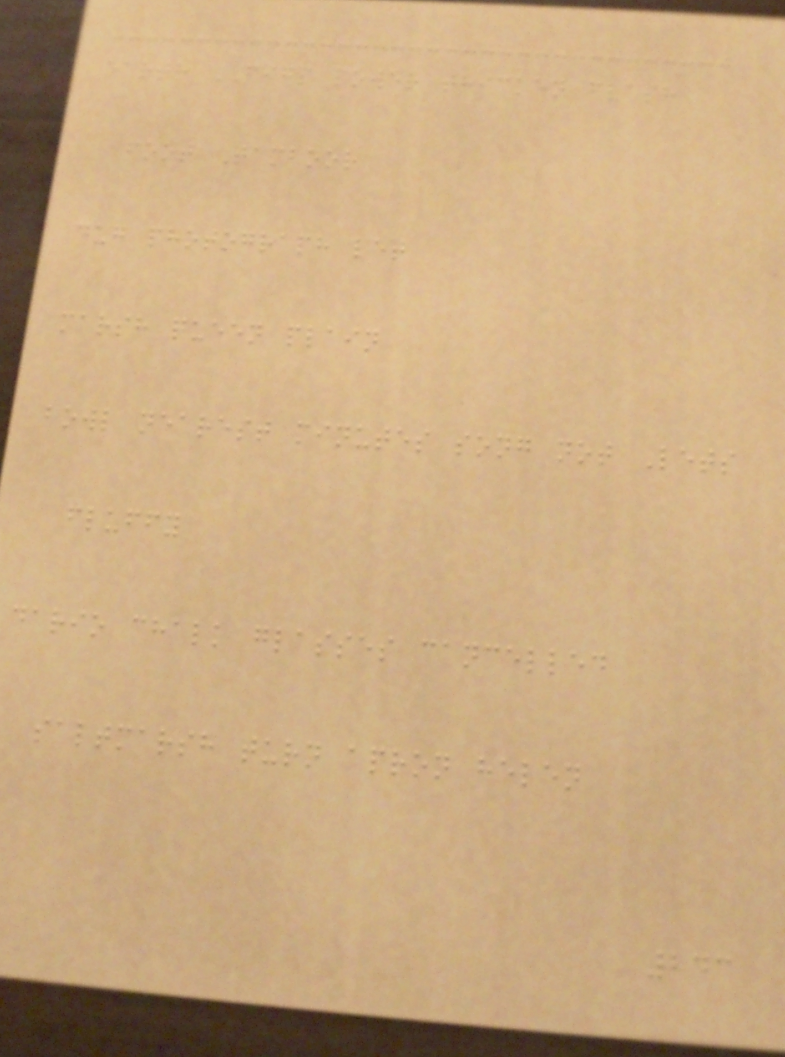earth FIGS power thicken flash
foot Tamboor
dug photograph let
marsh queen plain
bowl nearest minutes song not Lets
fluffy
dario chalk glasses cancelled
saltmarsh turn apron helen
243
